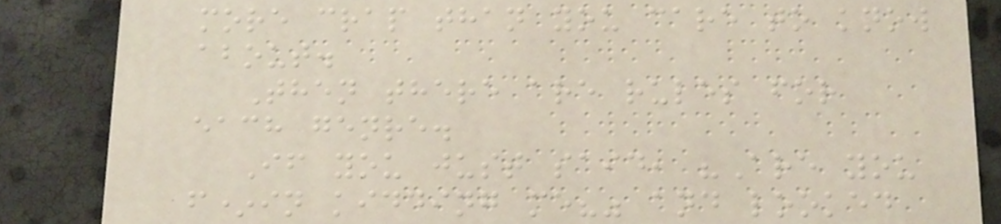more crap than you care to know
about.
Then there are rules for
each genre.
If you just said, "Are you
f*in kidding me?" and looked
